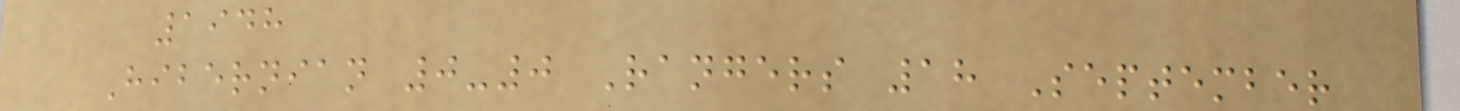1948
Hibernian 0-0 Rangers 18 September
